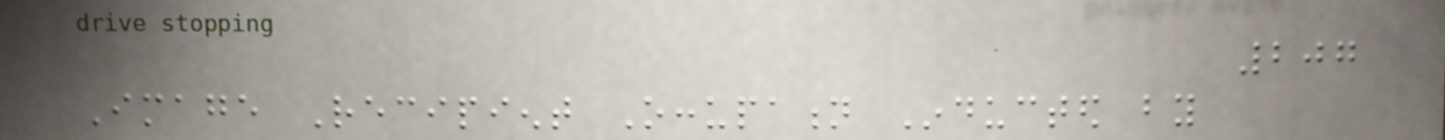207
Image Recipient Occupation Inducted by
